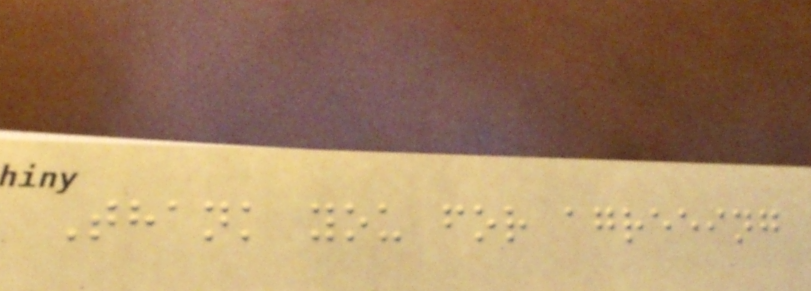Thank you for agreeing
